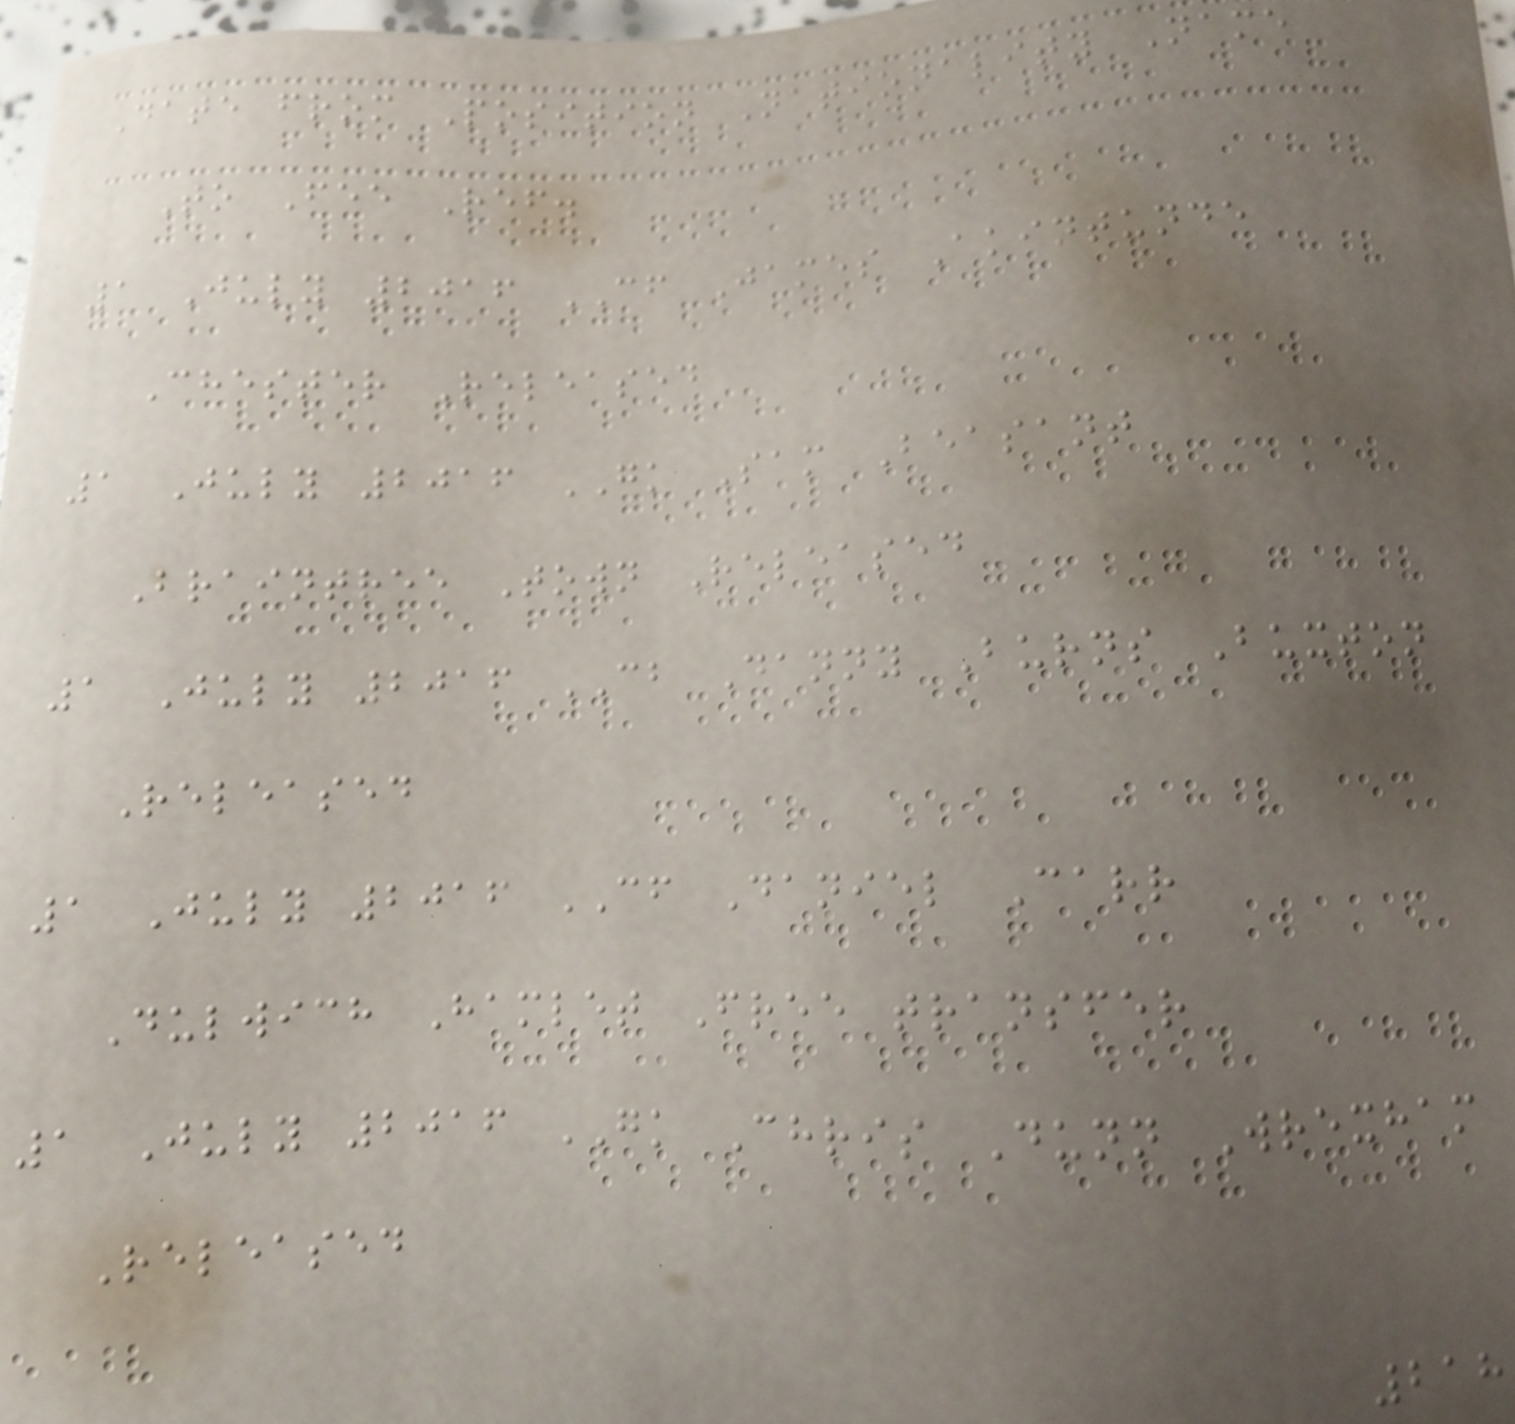Date from Position Nationality Name
To Fee Ref.
1 July 2016 CF James Akintunde
Chester Released
1 July 2016 GK Sam Beasant
Braintree Town Released
1 July 2016 CB Danny Burns Buxton
Released
1 July 2016 CF Daniel Carr
Dulwich Hamlet Free transfer
1 July 2016 GK Chris Dunn Wrexham
Released
218
